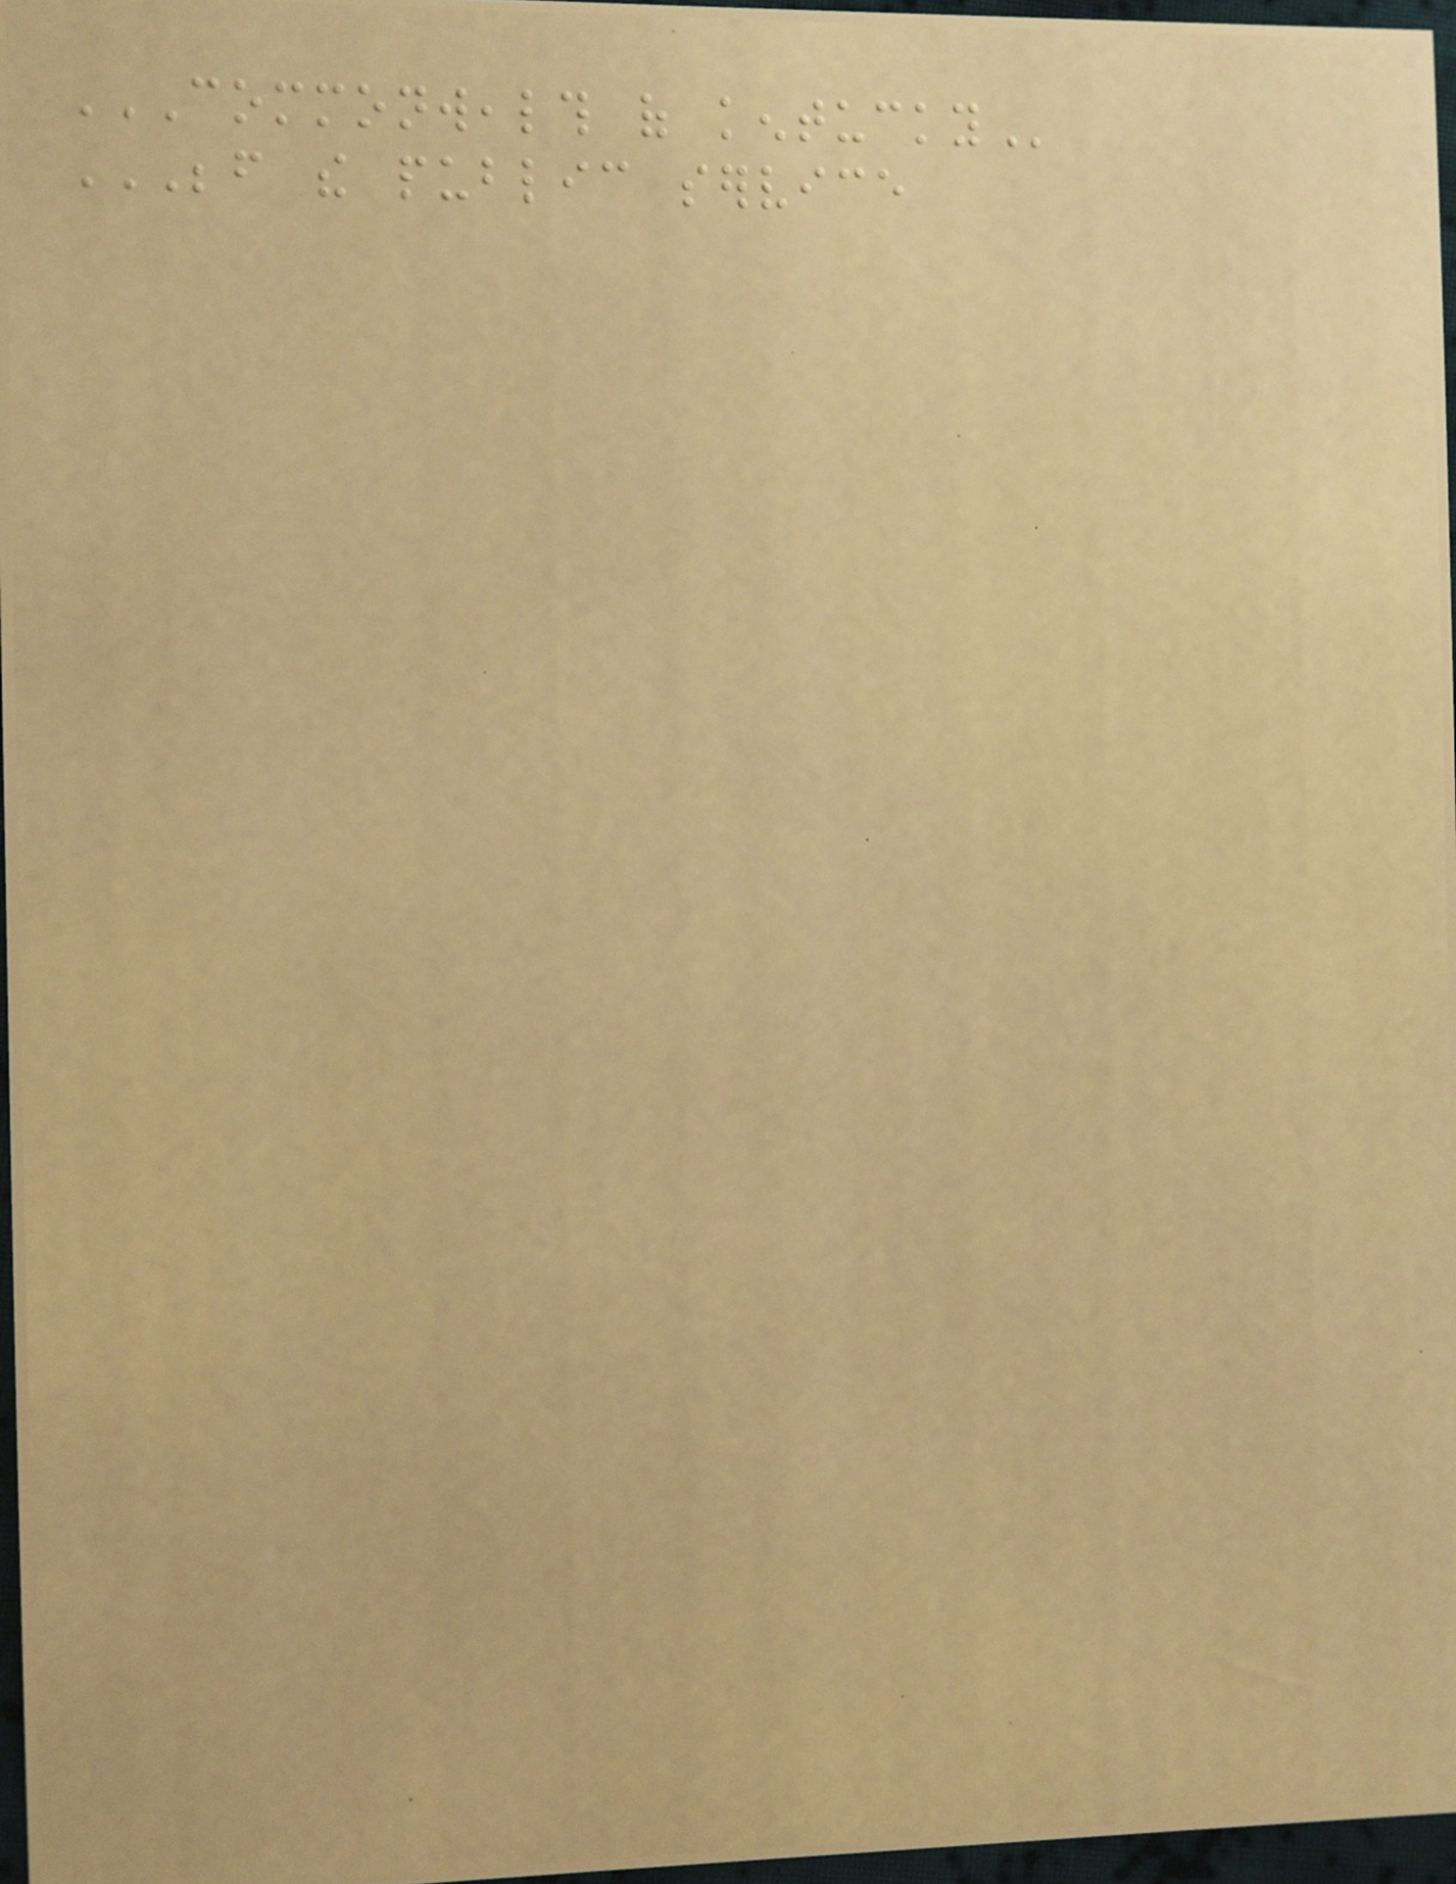COMMONWEALTH OF KENTUCKY
BEFORE THE PUBLIC SERVICE
